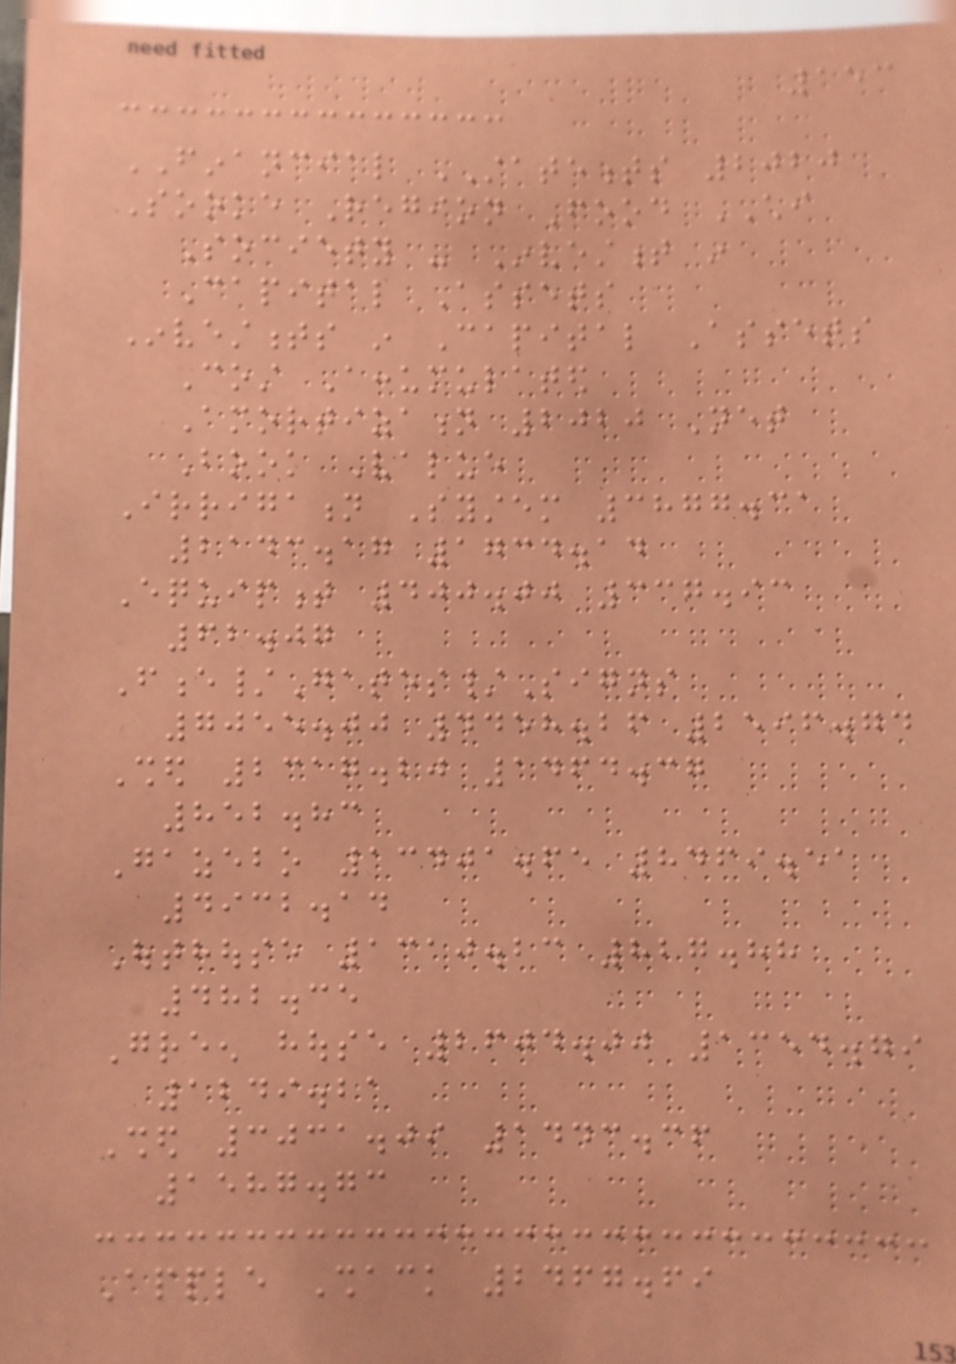153
FINANCIAL STATEMENTS 2020
Sooke Region Food CHI
Society - Investment in
Capital Assets
Investments in Capital Assets
Cost Accumulated
Amortization 2020 Net
Book Value
Irrigation System 3877.31
2143.17 1734.14
Equipment 400.00 337.93
62.07
Fence/Gates/Signs
7055.00 4458.26 2596.74
Shed 2317.20 1464.37
852.83
Gazebo 13401.65 8469.51
4932.14
Outhouse 1310.23 827.88
482.35
Green house 2604.00 1354.79
1249.21
Shed 3031.09 1443.36
1587.73
Apple Shack 2467.69
